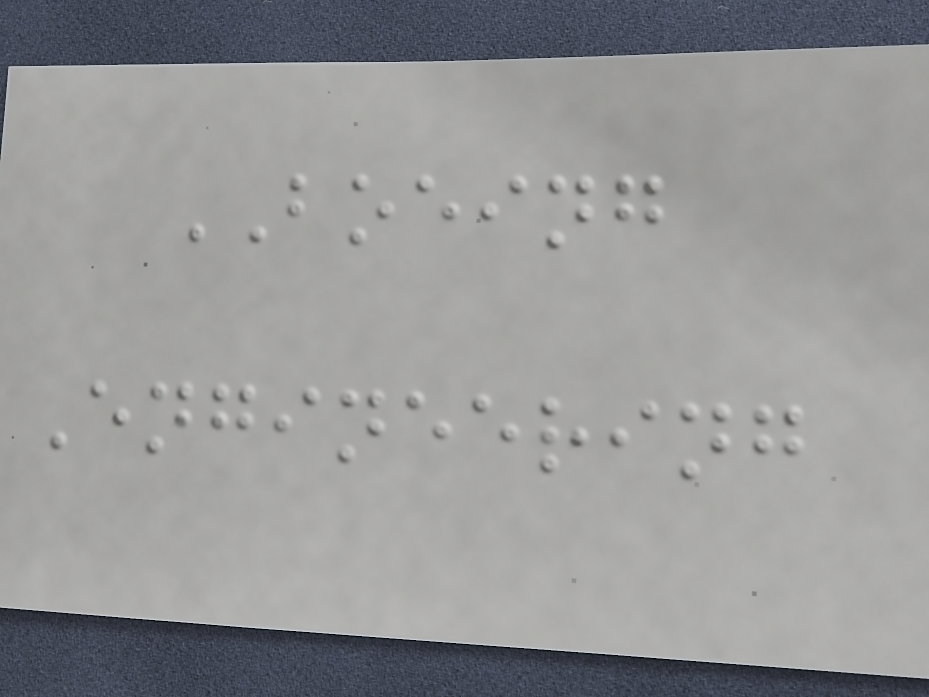BOEING
Engineering
